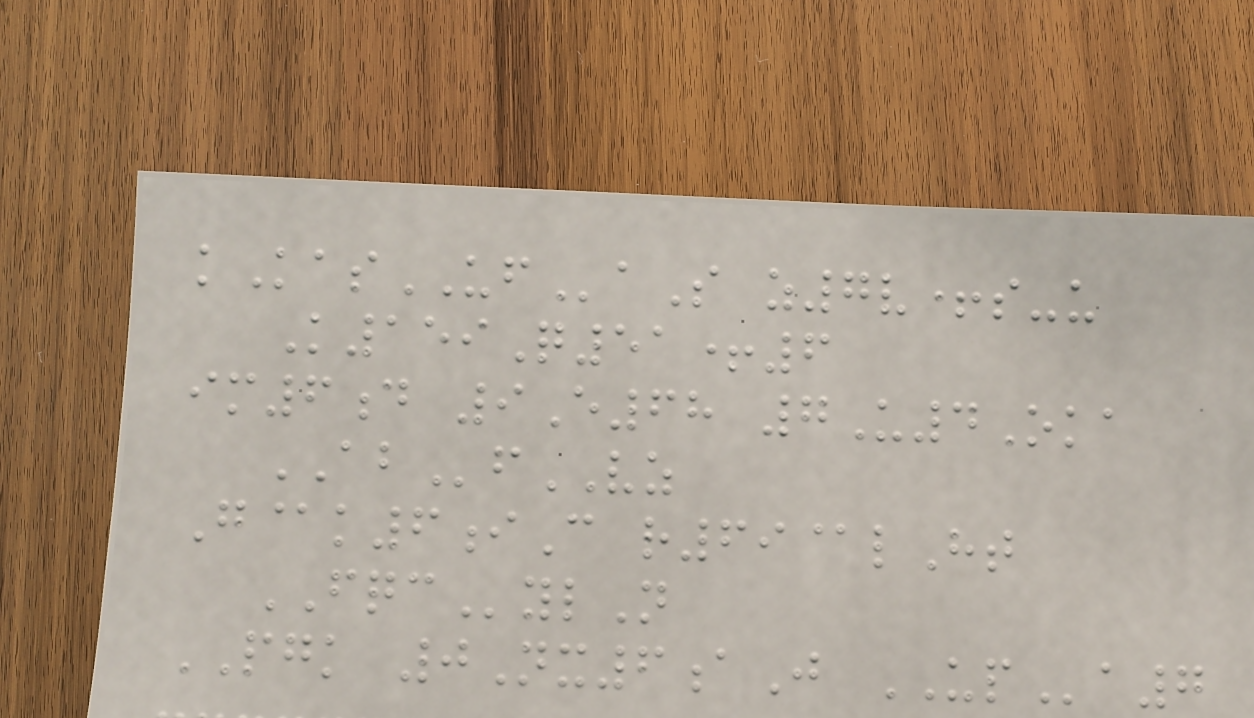kKasUFaS z7v+s-u
K159Q51+6
im6d 9E68 7U4Oka
ABfVZ
G@k6iC r69@lHt
FQCylN
PGK 0Nx6aJ UPa7
